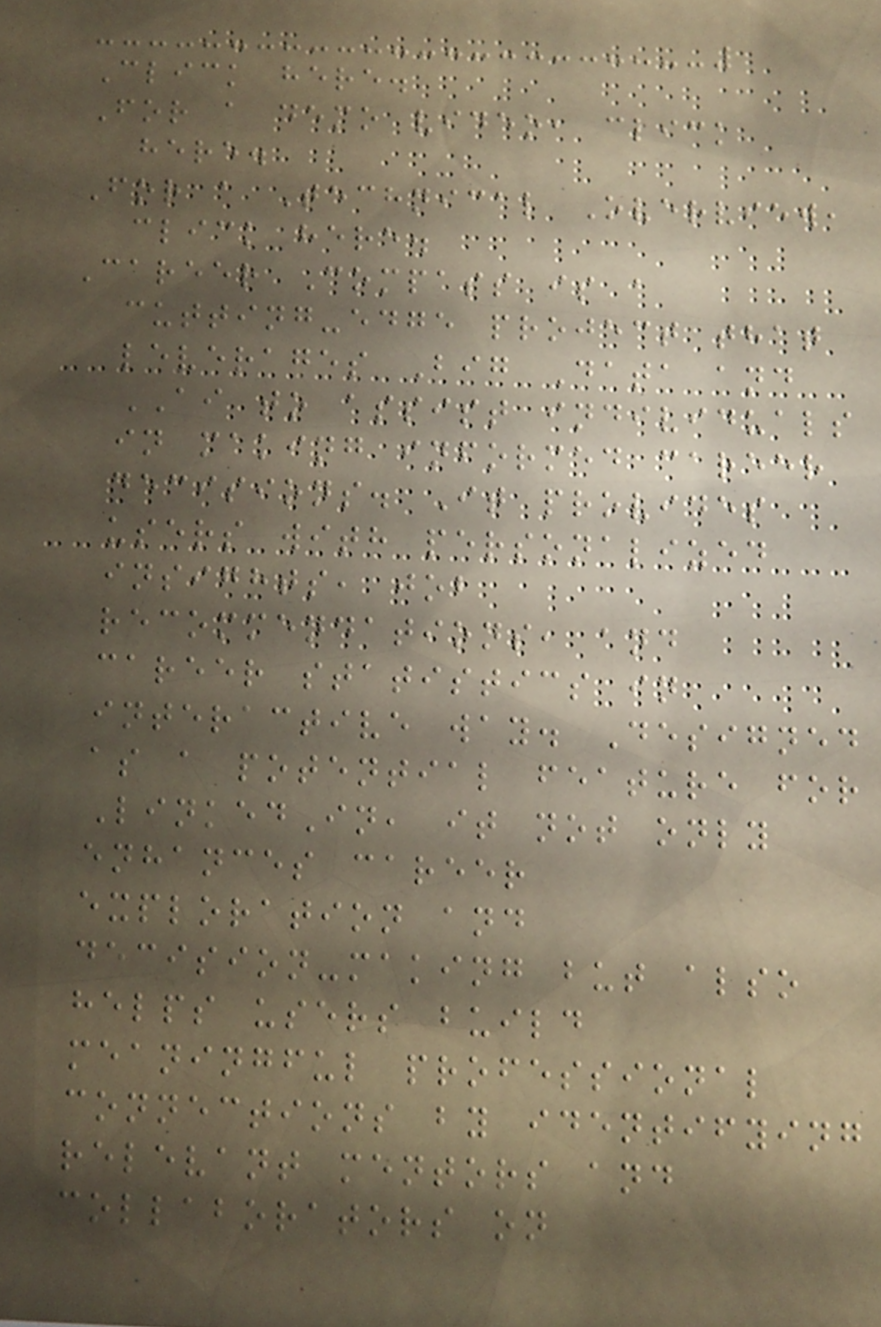Click here.
For a demo video, click
here.
For a Technical Overview,
click here.
Career Compass is a
cutting-edge project that
leverages Big Data and
AI to assist individuals
in making informed career
decisions. It provides
users with personalized
insights, job
recommendations, and
career statistics in
interactive way. Designed
as a potential feature for
LinkedIn, it not only
enhances career
exploration and
decision-making but also
helps users build
meaningful professional
connections by identifying
relevant mentors and
collaborators on
